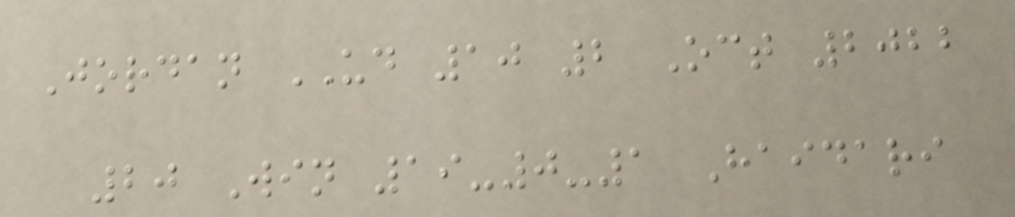Jordan UD 10 2 Oct 2022
20 Win 19-0-1 Haidari
